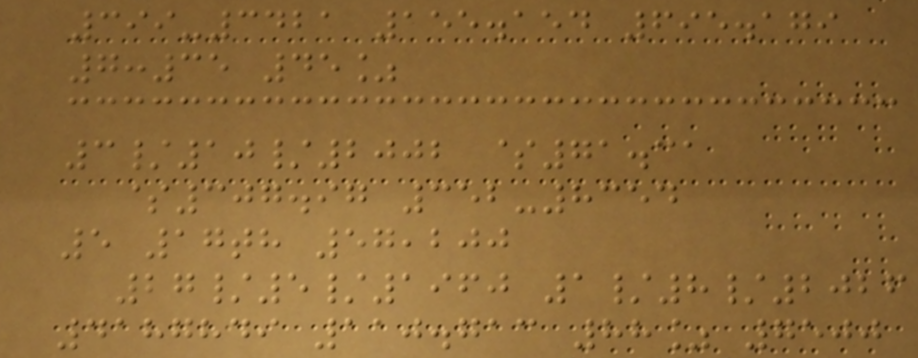399-3421 155.154 695.179
7:35 45%
3/10/2002 $71.31
$307.97 352-8354
5 17th 57,200
27/5/1960 1/8/2026
4187849 110.713 88% 7500
